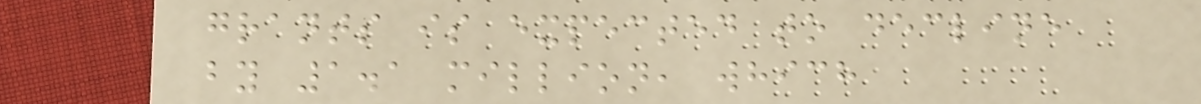grants is expected to decline
by 1.1 million, which
